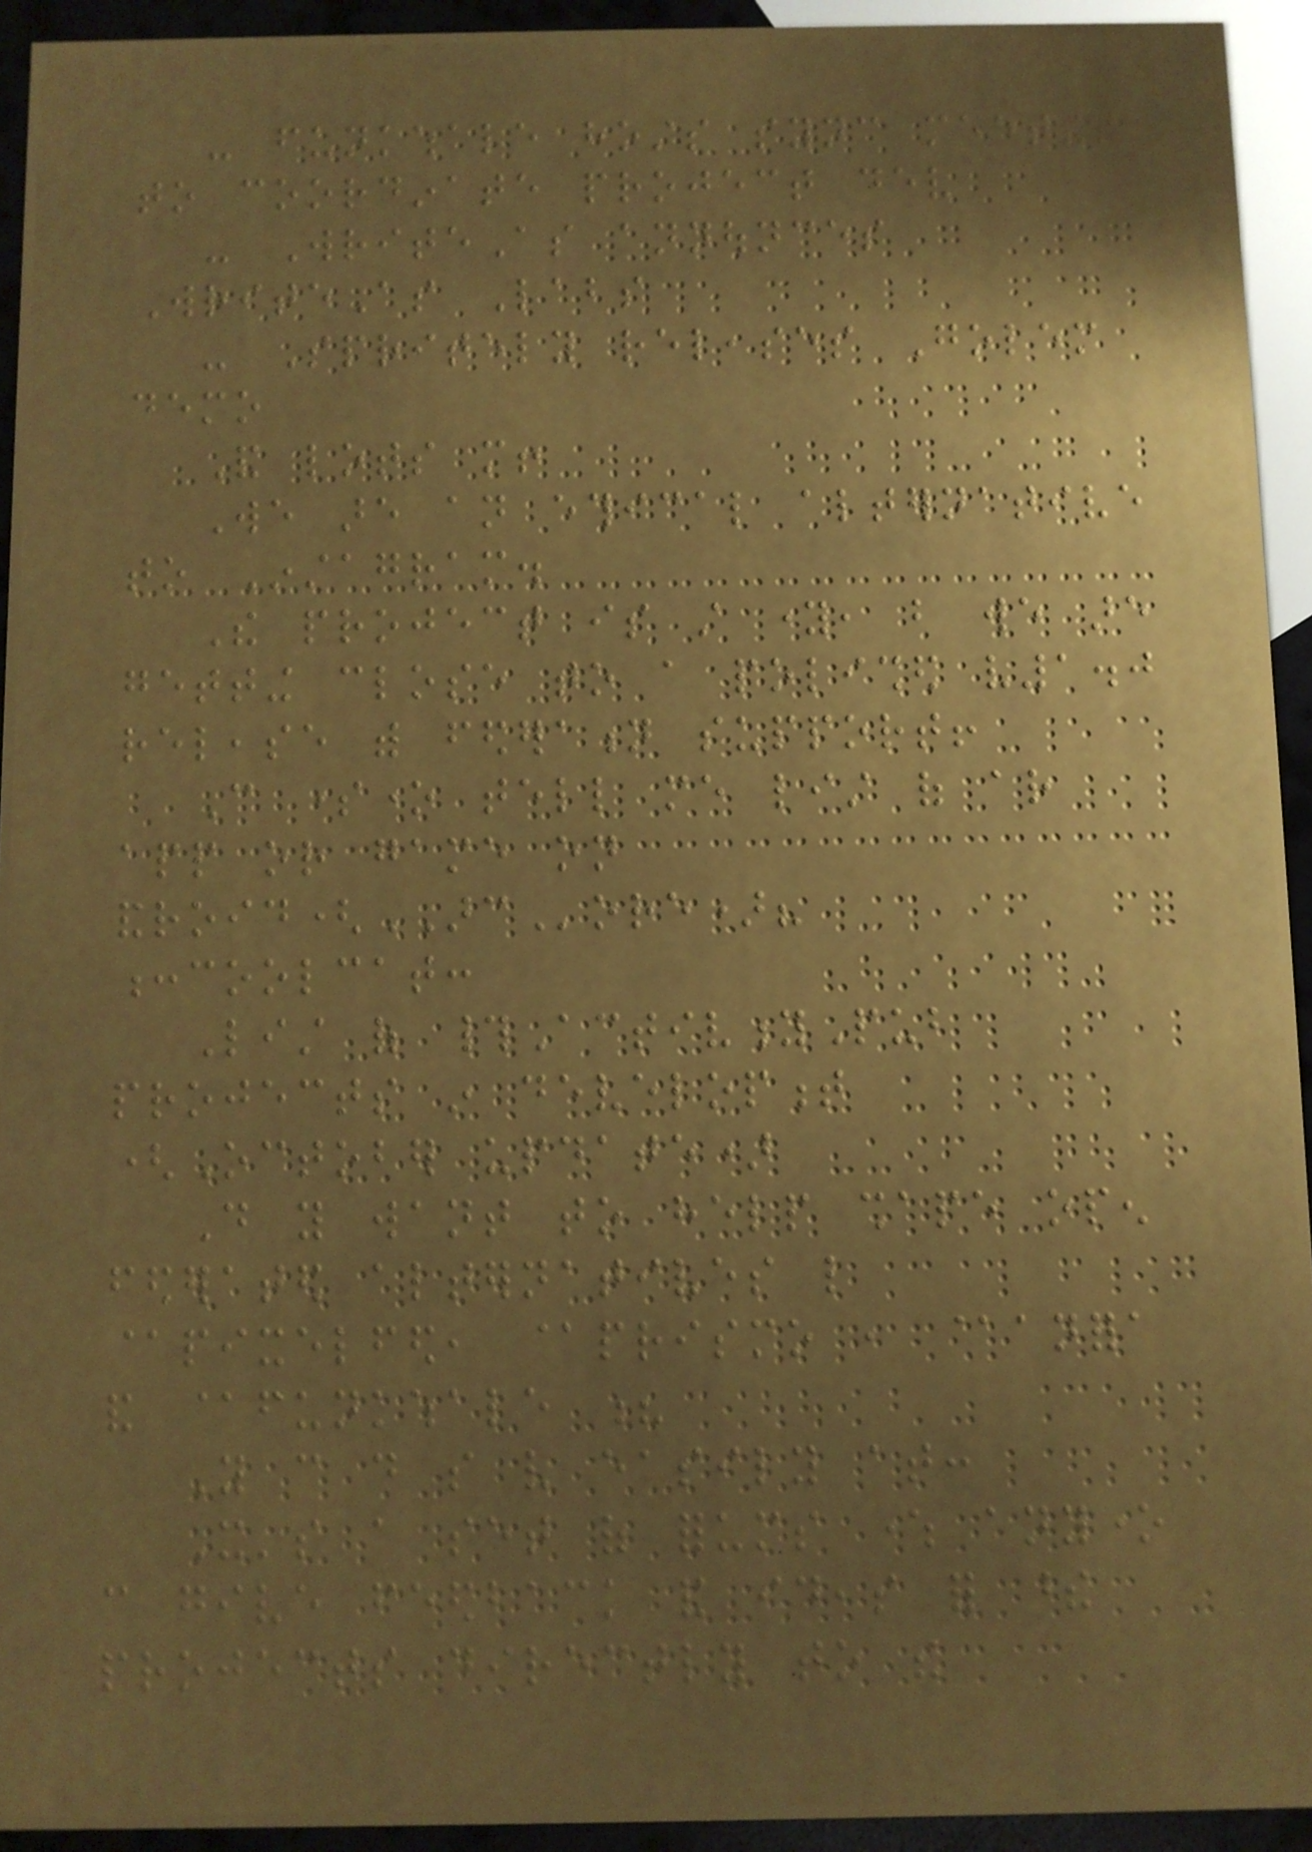- funkwhale hosts sync meetings
to coordinate project dev
- WriteAs announces
WriteAs Labs
- Spritely releases Golem
demo
And lots more!
We are an ethical alternative
to Instagram.
The project is still young, but we are
getting close to a polished v1.0
release with federation support!
Can someone tell me list of ar
app or game on
android(ARCore)?
:coolcat:
List of #ActivityPub
projects in development
(October update)
Do you want to help shape open
federated alternatives like
@pixelfed, @prismo , @anfora
and @funkwhale ?
You can do so very easily at:
It's a set of forums where anyone
can give feedback and ideas for these
projects directly to the
